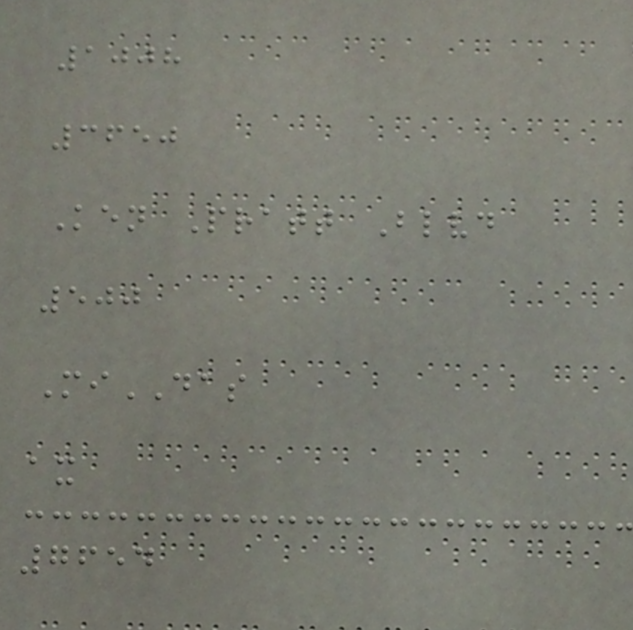1008
3650
Ken Pratt Blvd
500
MiDAS
ax
7654
